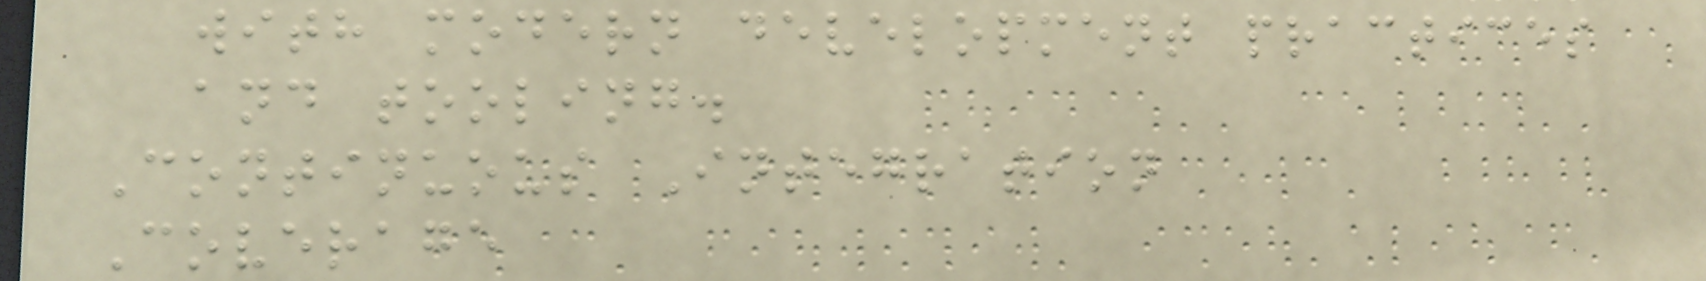with modern development practices
and tooling.
Continuous Integration
Coverage
